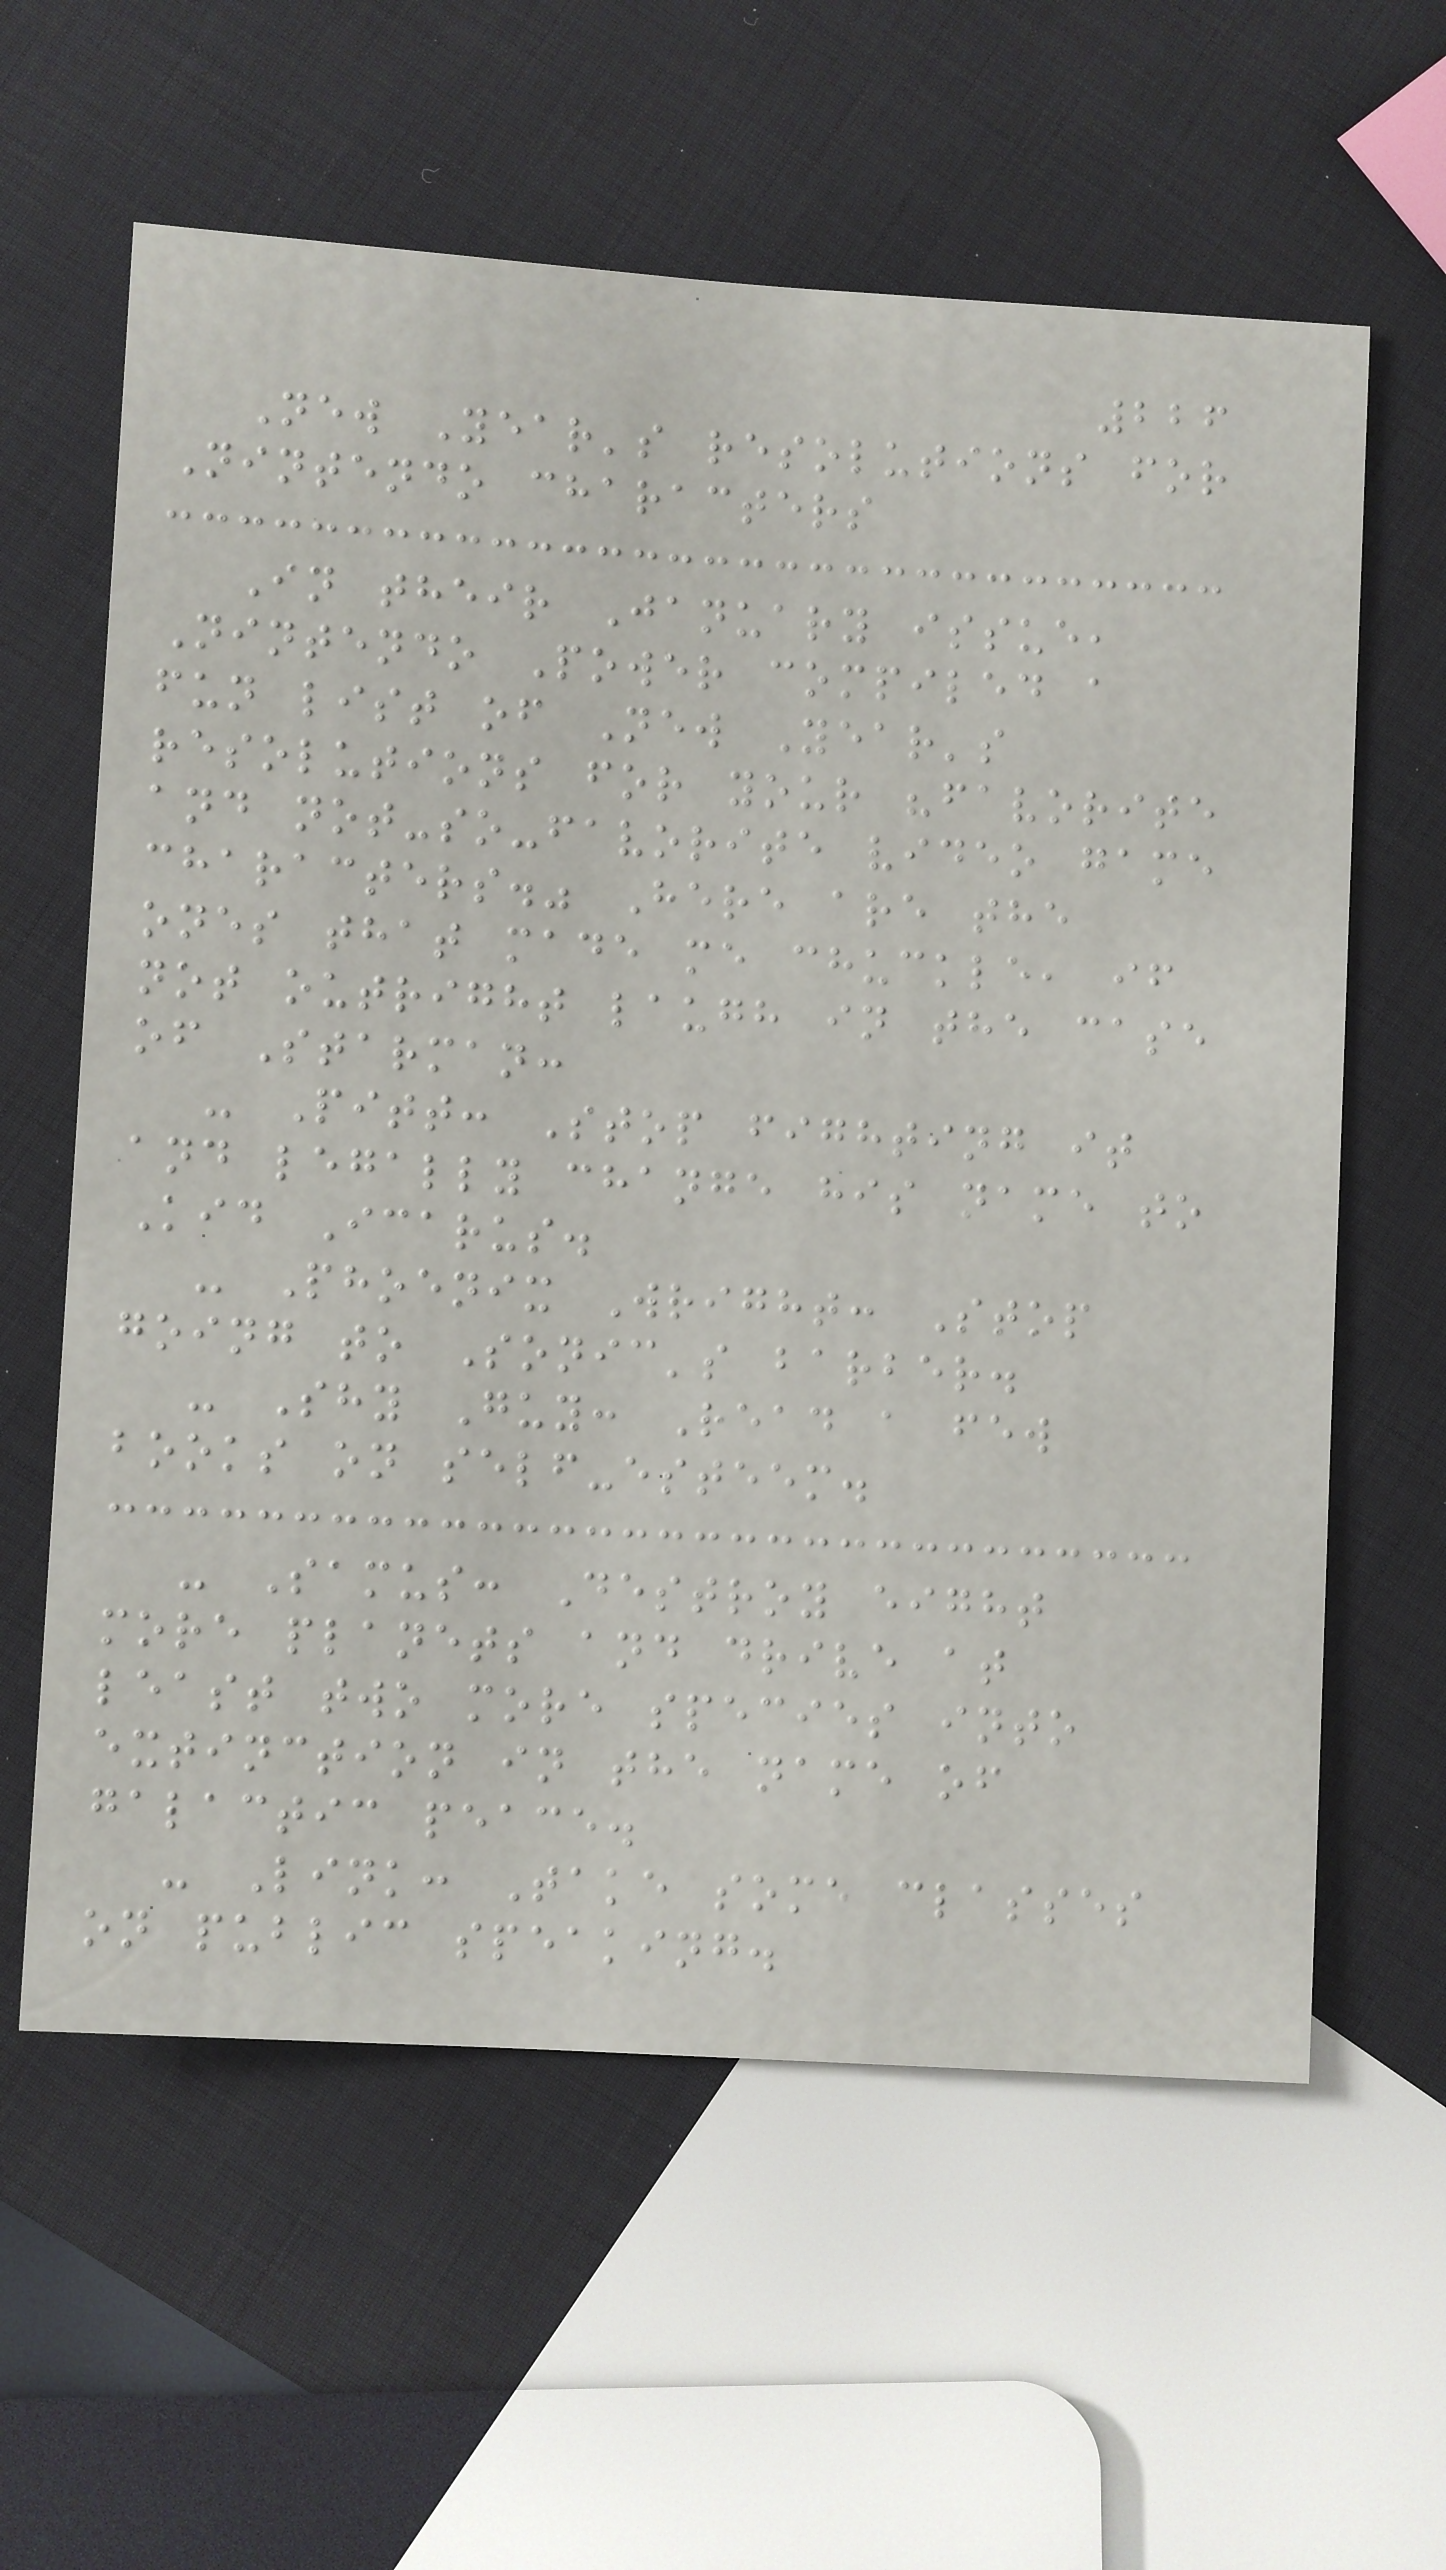226
New Year's resolutions for
Nintendo characters
In their January issue,
Nintendo Power compiled a
fun list of New Year's
resolutions for your "favorite
and not-so-favorite video game
characters." Here are the
ones that made me chuckle, if
not outright laugh in the case
of Starman:
- Pitt: Stop fighting it
and legally change his name to
Kid Icarus.
- Phoenix Wright: Stop
going to Sonic's barber.
- Shy Guy: Read a few
books on self-esteem.
- Samus: Destroy eight
more planets and drive at
least two more species into
extinction in the name of
galactic peace.
- Link: Take some classes
on public speaking.
